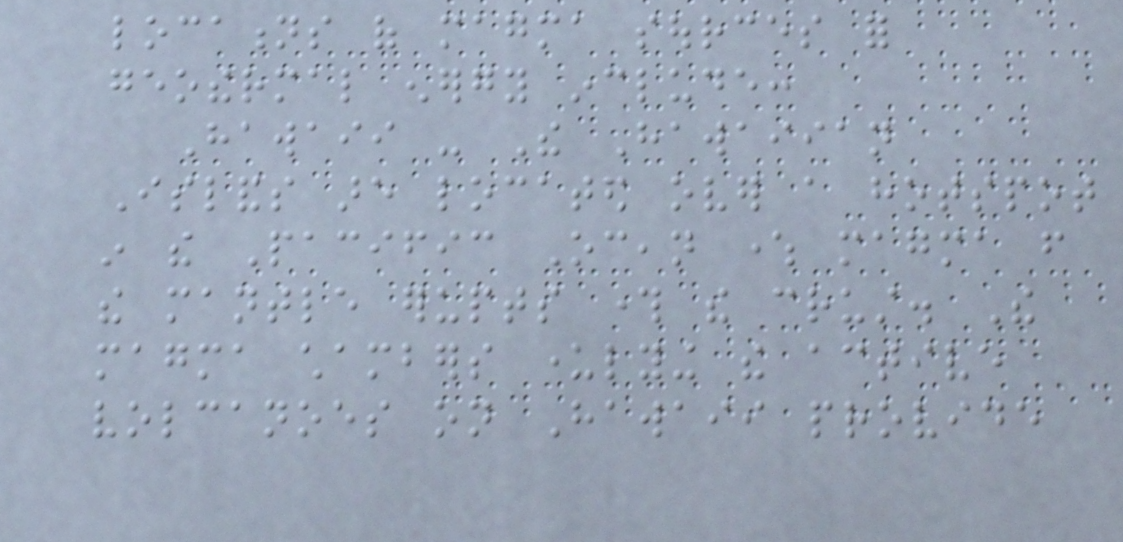locations of magma sources for
geothermal energy include:
Hawaii - The Hawaiian
Islands are located over a hotspot
in the Pacific Ocean where magma from
the mantle erupts through the crust. The
magma chambers underlying the active
volcanoes on Hawaii provide
